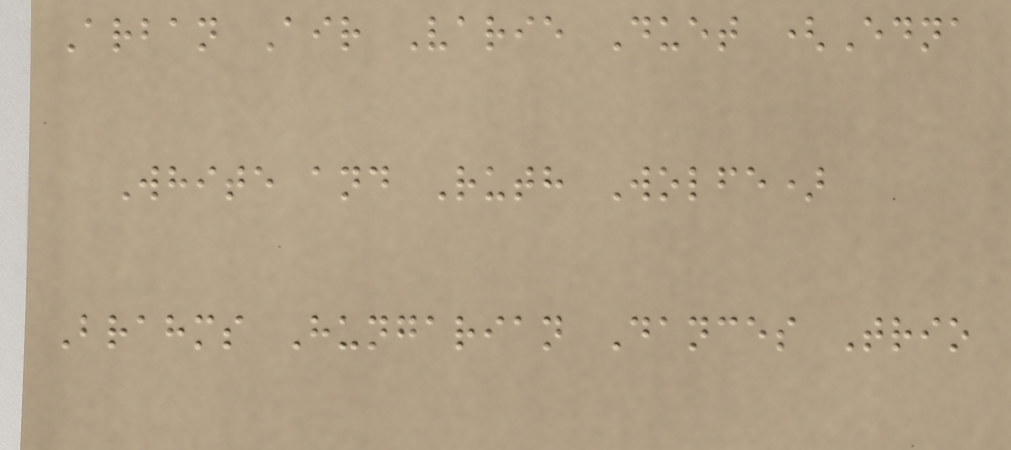Arban Air Varie Duet (Edna
White and Ruth Wolfe)
Brahms Hungarian Dances Trio
